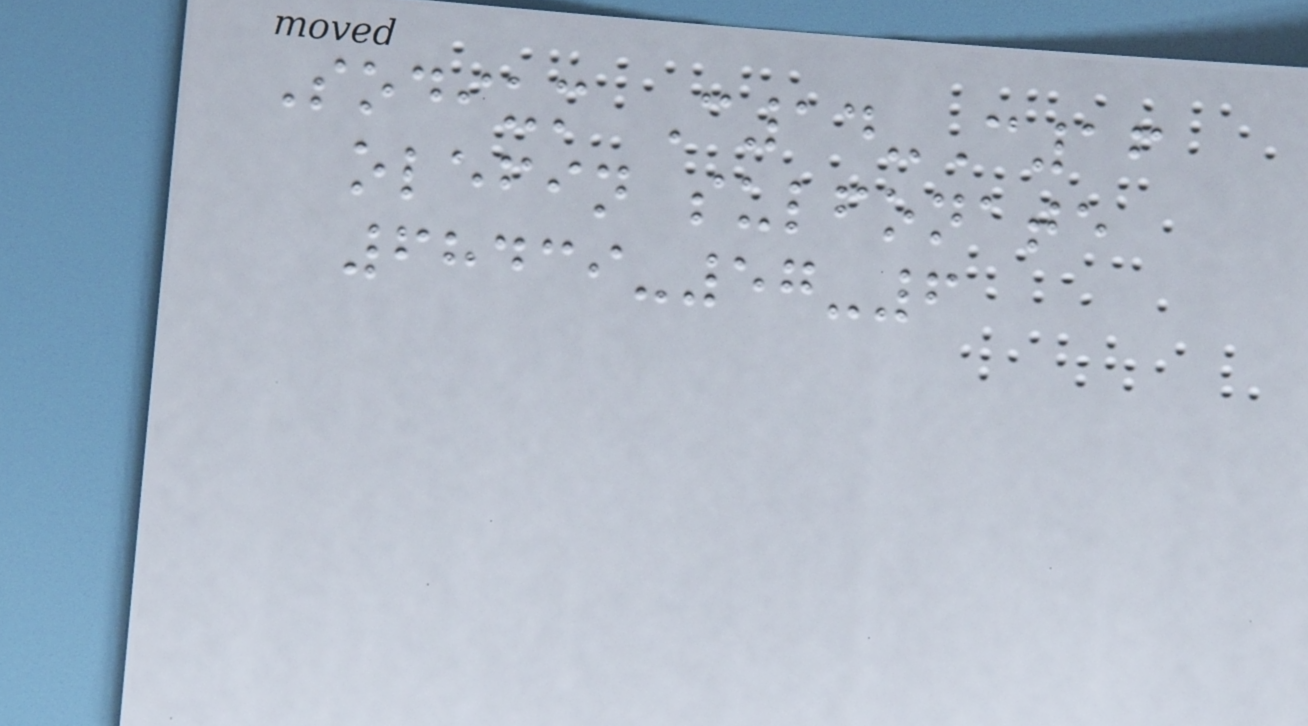Sodium C14-C16
olefin sulfonate
68439-57-6
